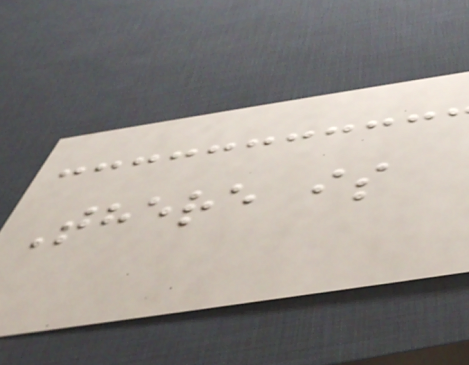There is
